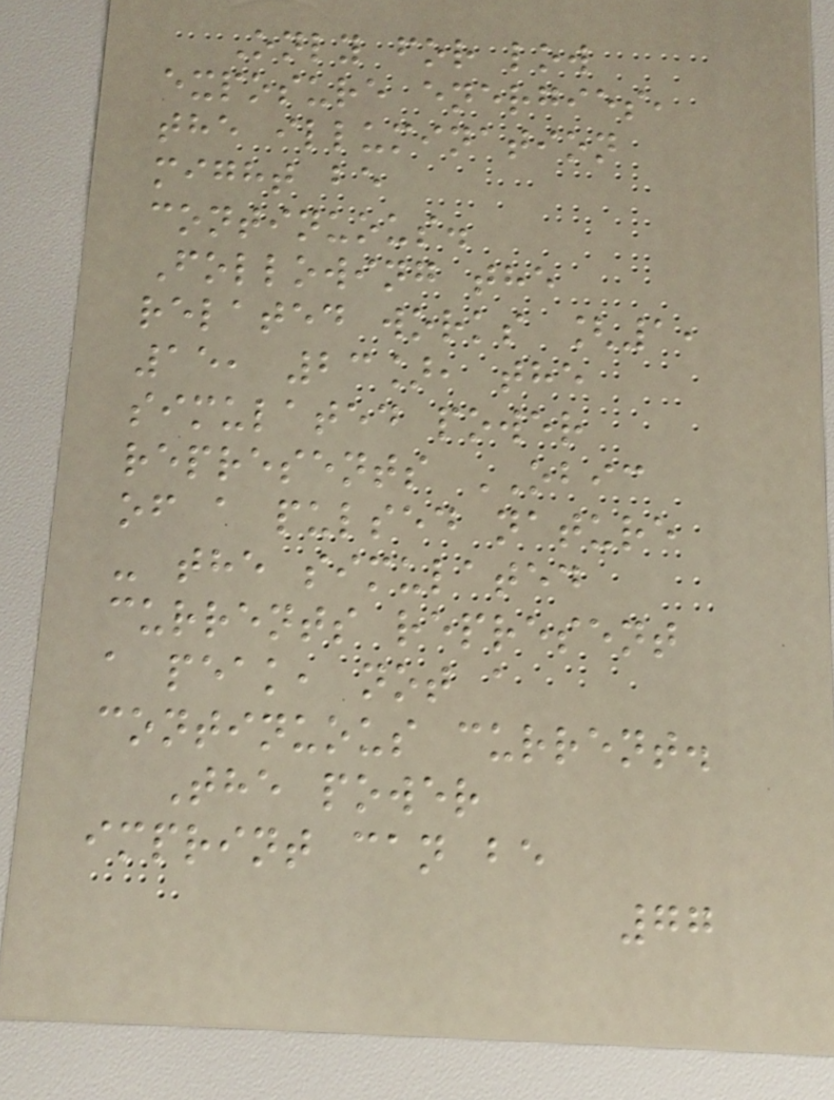Only for low
exposure energies,
the illumination
might be
continuous.
Following the
related works [1,
15, 23], the
simulated power
represents OBIC
of a pulsed nature
- the simulated
currents represent
a peak, not a
continuous current.
The power
imprint can be
77
